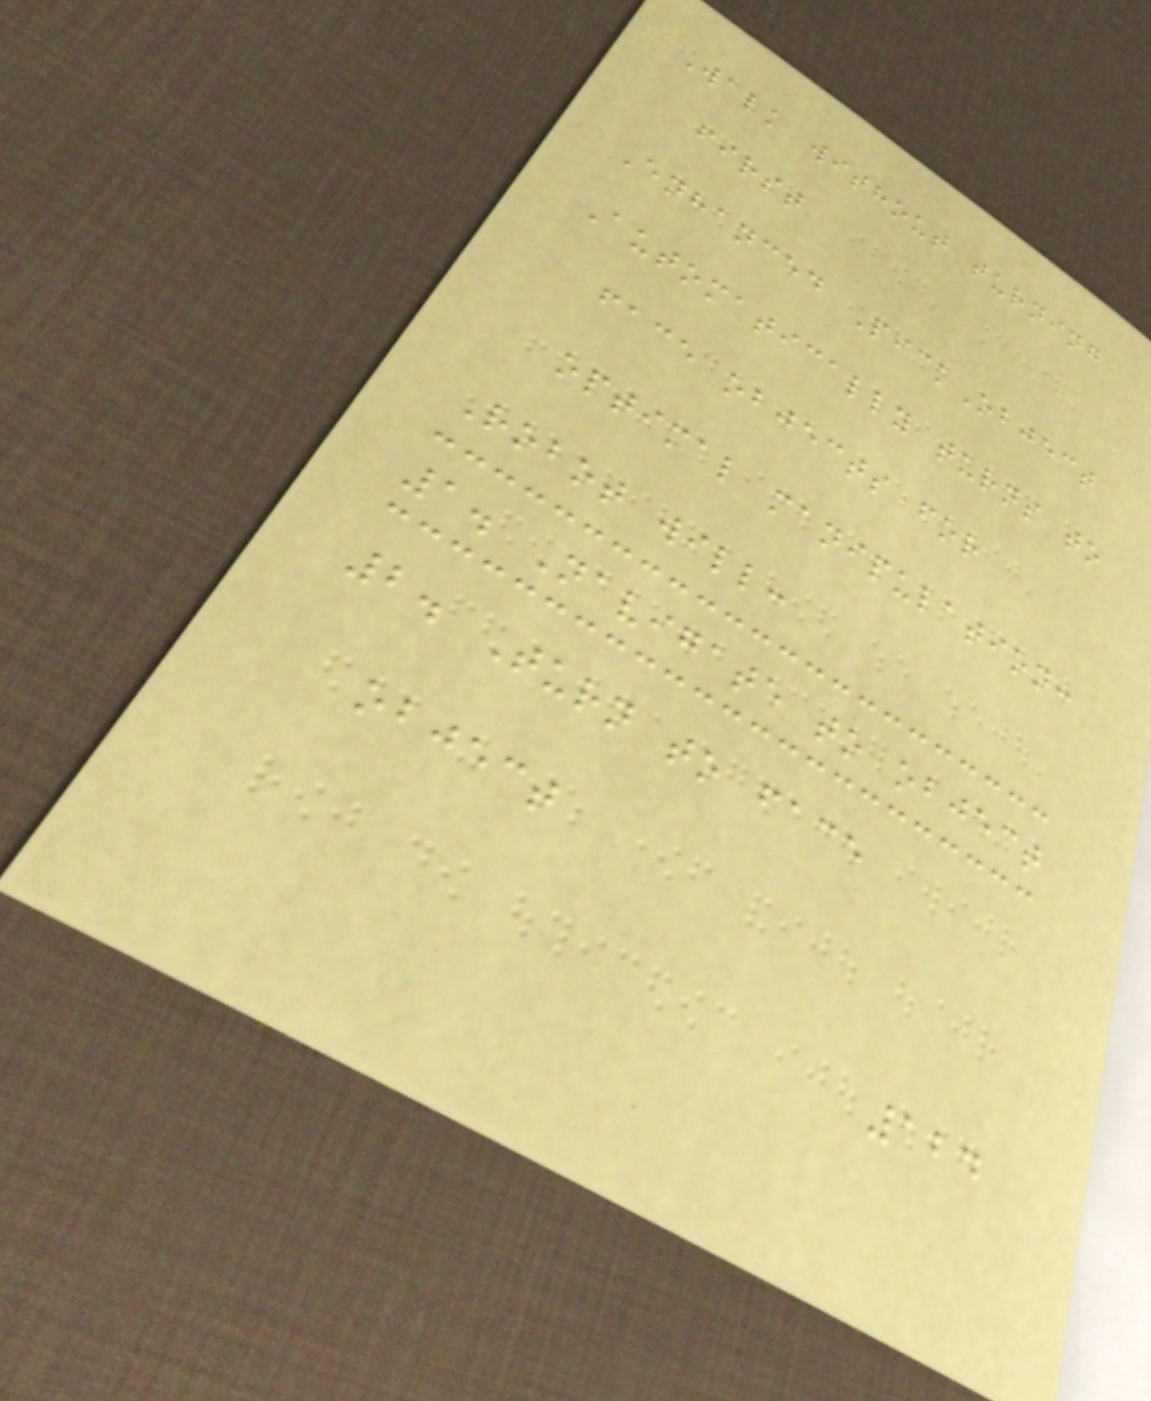Walk without turning
first
Enhanced PickObject
Automatically turns to
face objects for
optimal manipulation:
Robot will:
1. Navigate to object
2. Turn to face
object
124
